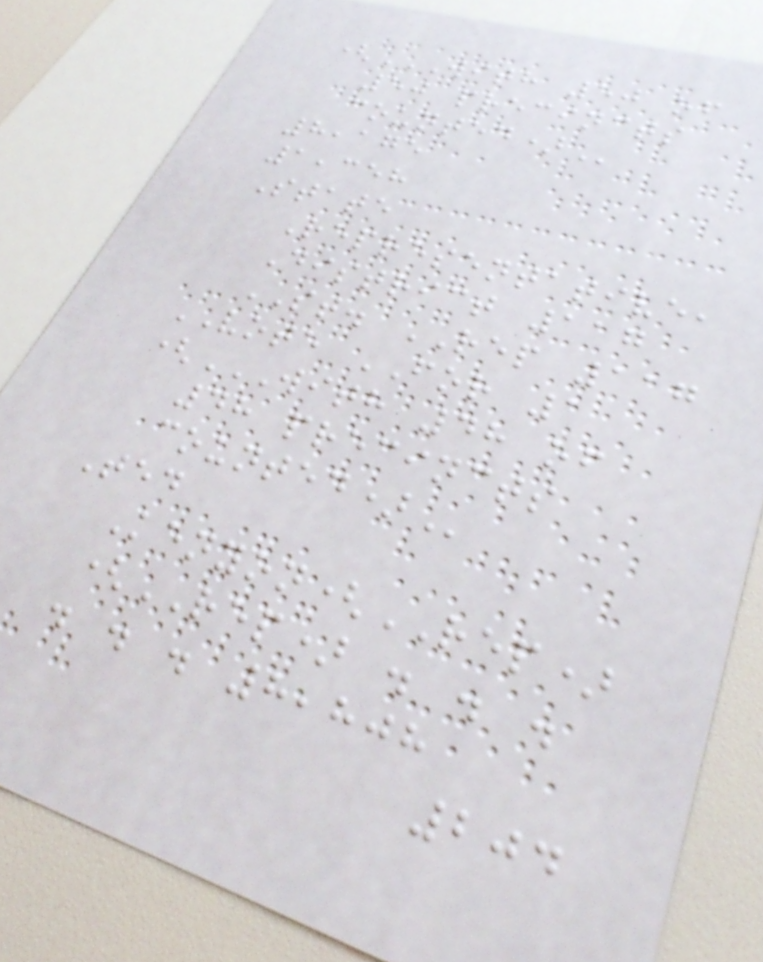(WITH 50 OF
50 PRECINCTS
COUNTED)
8,175
1,358
State
Representative,
District 117
ST. REP 117
VOTE FOR 1
(WITH 48 OF
48 PRECINCTS
COUNTED)
Ted
Kenyon(REP)
(REP) . . .
. . . 8,808
204
